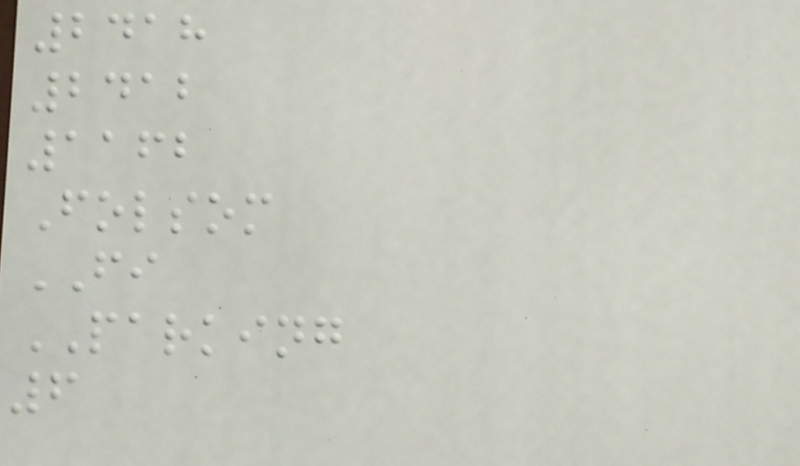2418
2412
1162
Folsom
FI
PARKING
6
